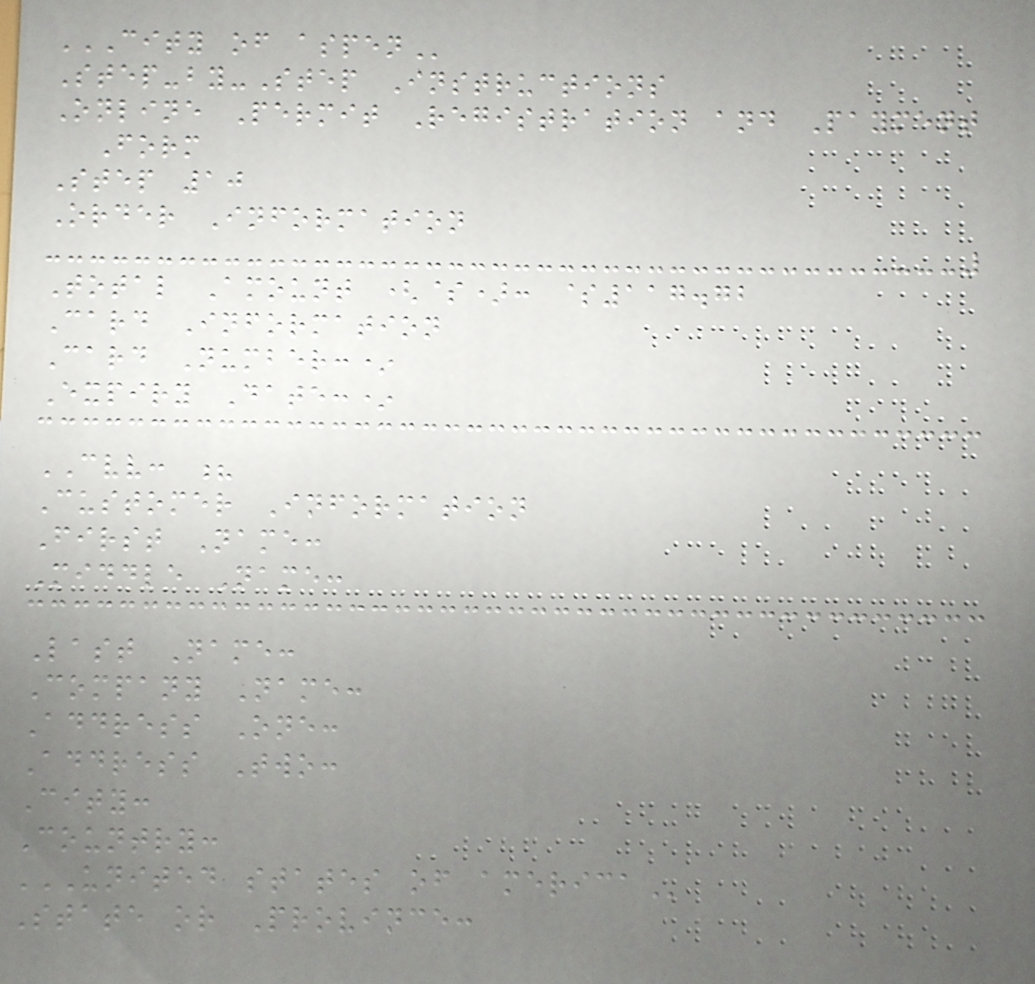CITY OF ASPEN
Step-by-Step Instructions
Online Permit Registration and Payment
Form
Step 10
Order Information
Total Amount ($): $117.72
Card Information
Card Number:*
Expiry Date:*
CVV: ?
Customer Information
First Name:
Middle Name:
Last Name:
Company Name:
Address One:
Address Two:
City:
Country:
UNITED STATES OF AMERICA
State or Province:
